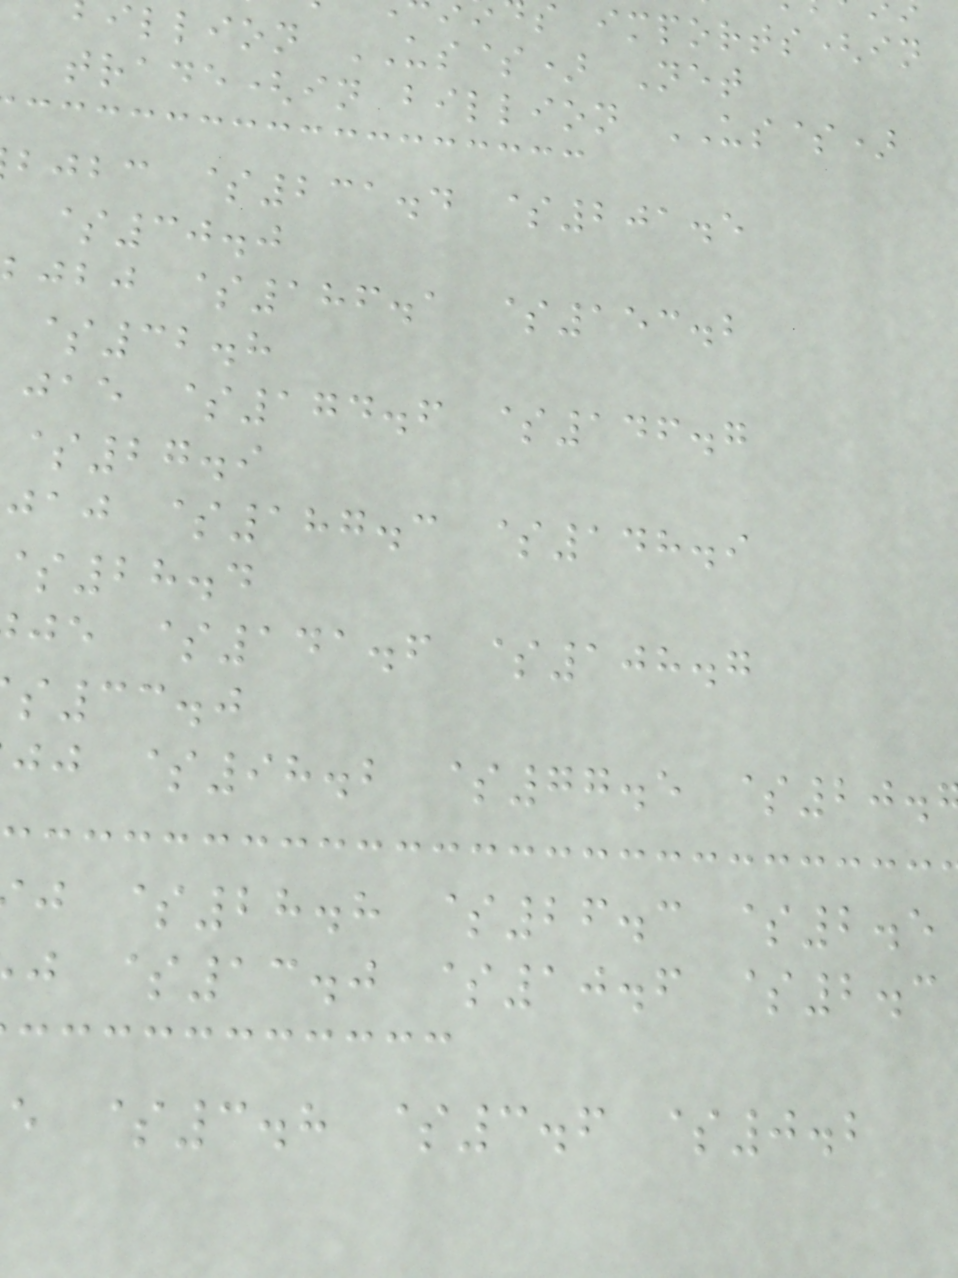s imports(in
illion US$) Net
trade(in billion US$)
bjbc $231.4 $201.5
$30.0
jbj $186.1 $153.2
$32.8
jae $174.6 $146.7
$27.9
jaj $187.3 $148.9
28.4
je $141.6 $108.7
33.0
jj $98.2 $77.5 $20.
j $28.8 $26.3 $2.5
j $13.0 $10.6 $2.3
e $3.8 $3.6 $0.2
